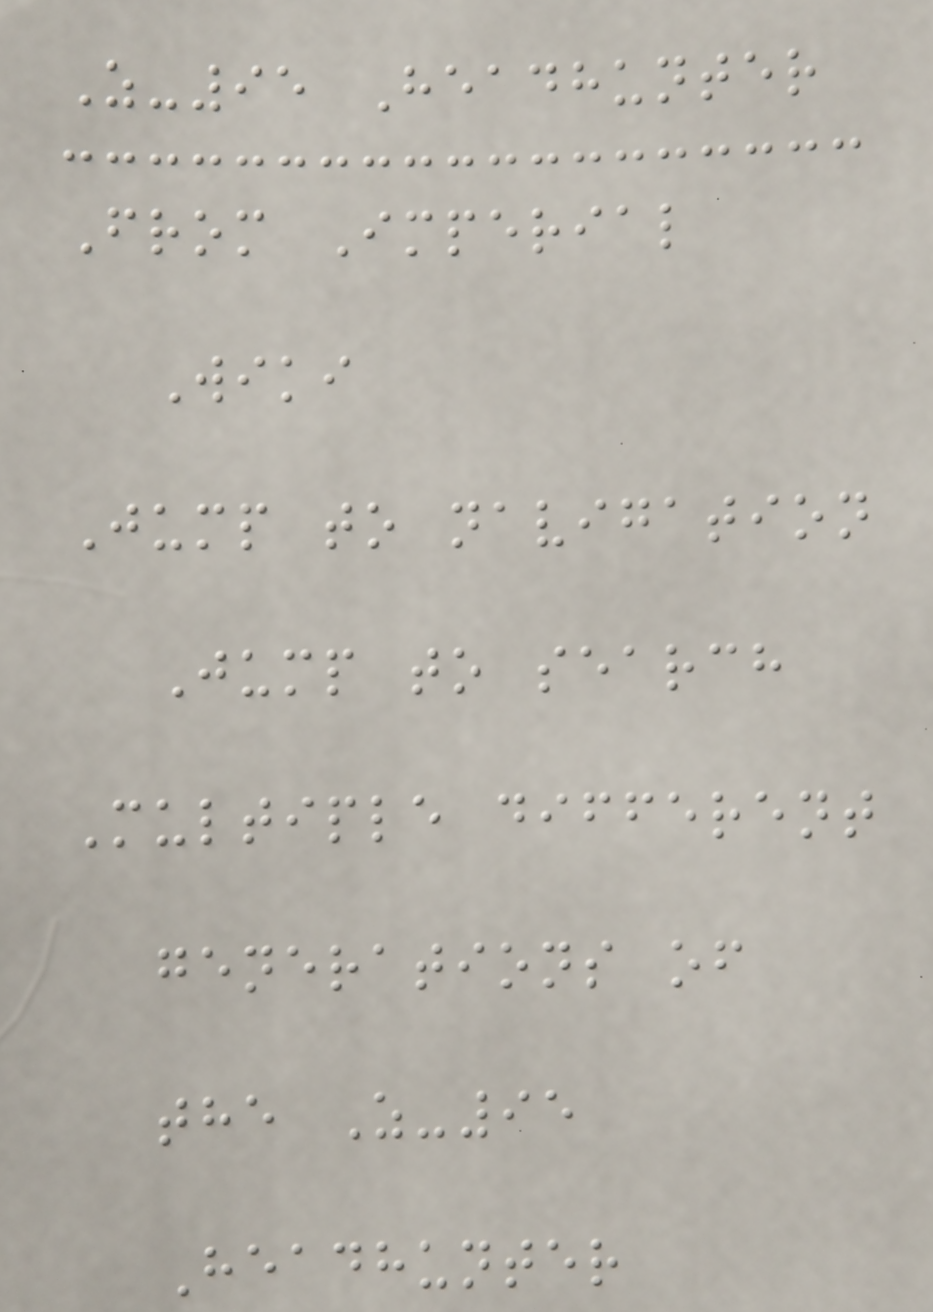Z-95 Headhunter
From Imperial
Wiki
Jump to navigation
Jump to search
Multiple different
generations of
the Z-95
Headhunter
